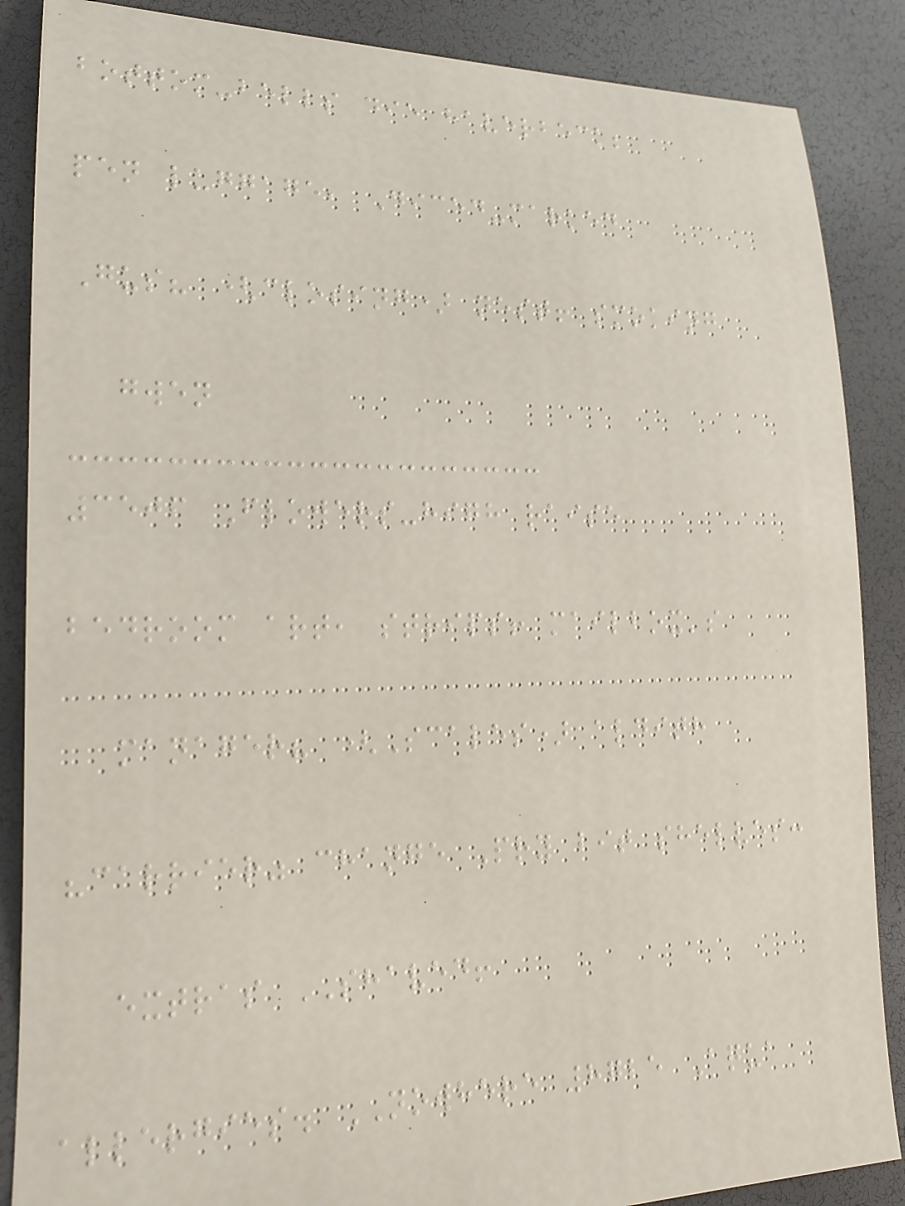bottom-bells die haverbeck;
pen luggage, Diced-marked
Gus? (closing) nest! smoking
gwen
3506 Flowers-high raise
bedroom art, strips! mailbox's
manager? (Scales) aldith
"carrier" change Pry bit shelves:
extras SHAVED!
allergies. NOWHERE 8725 Aqua
